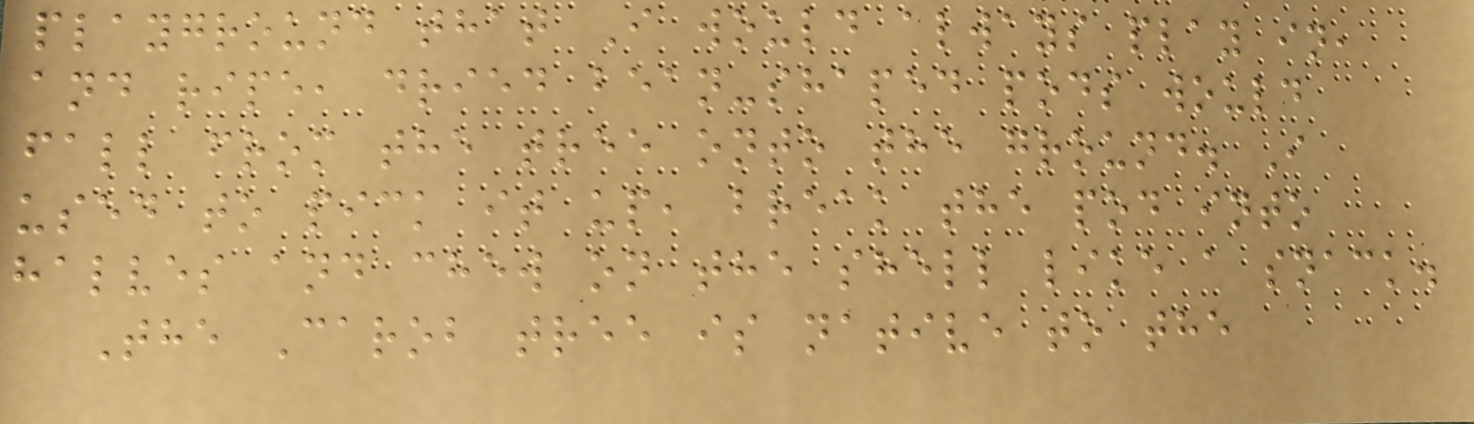playground that I would always play in,
and ripe, dried bean-shaped pods would
fall from the tree onto the ground. I
used to pick it up, break the pod into
halves and chew on the shell like a snack.
The Carob tree is native to the
